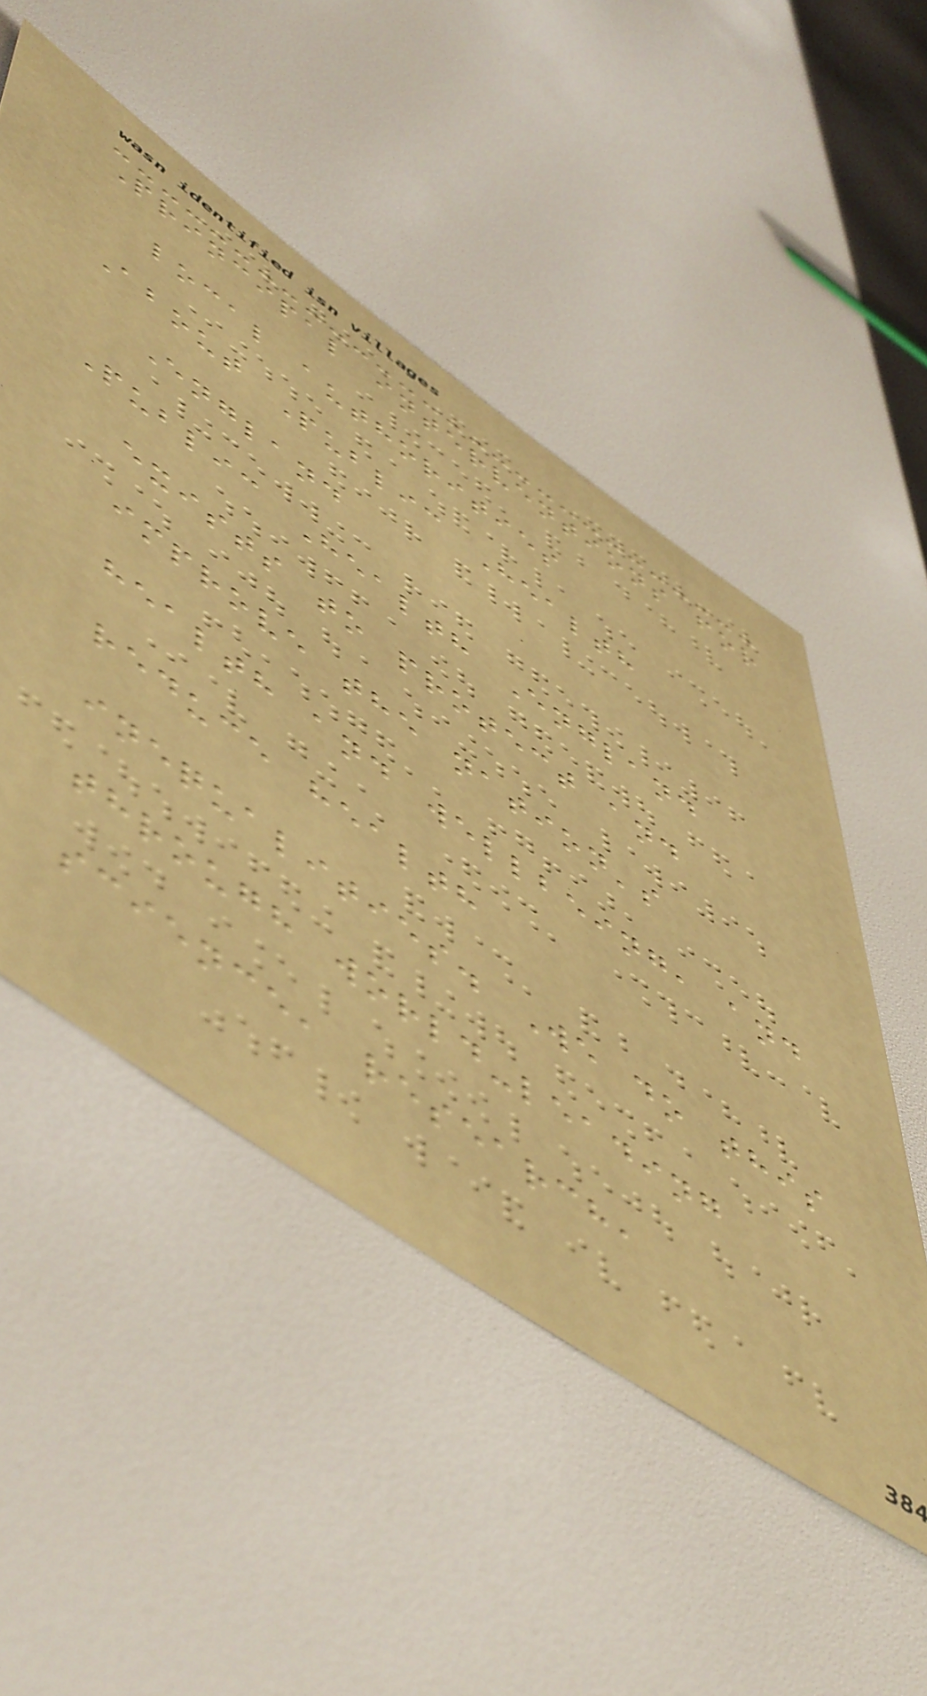Principal interventions for
local authorities
About Public Health
England
Public Health England
exists to protect and
improve the nation's
health and wellbeing, and
reduce health
inequalities. We do this
through world-leading
science, research,
